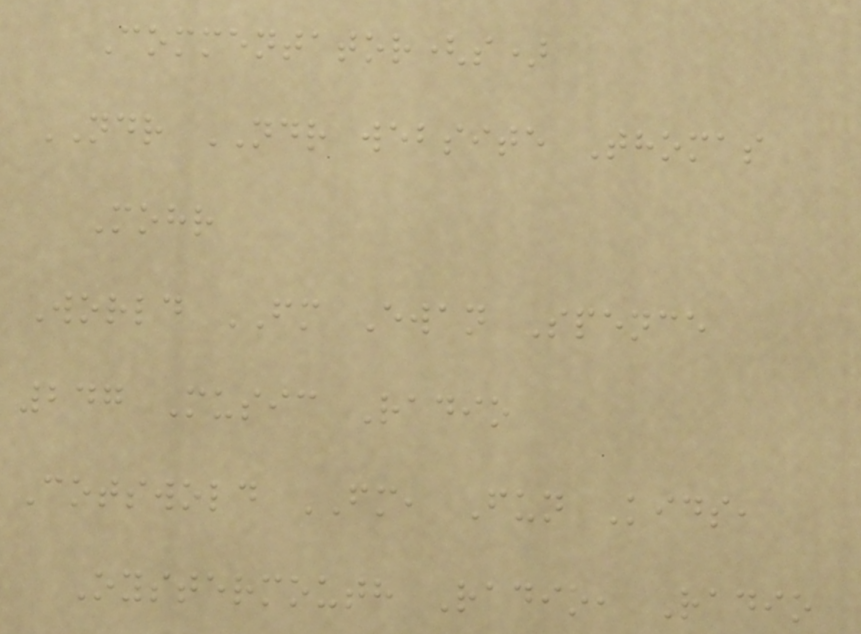Commentator(s)
NDR NDR website Thomas
Mohr
World FM Ewan Spence
247 Music Radio
Cotswold FM, Fun Kids,
Oystermouth Radio, Radio
